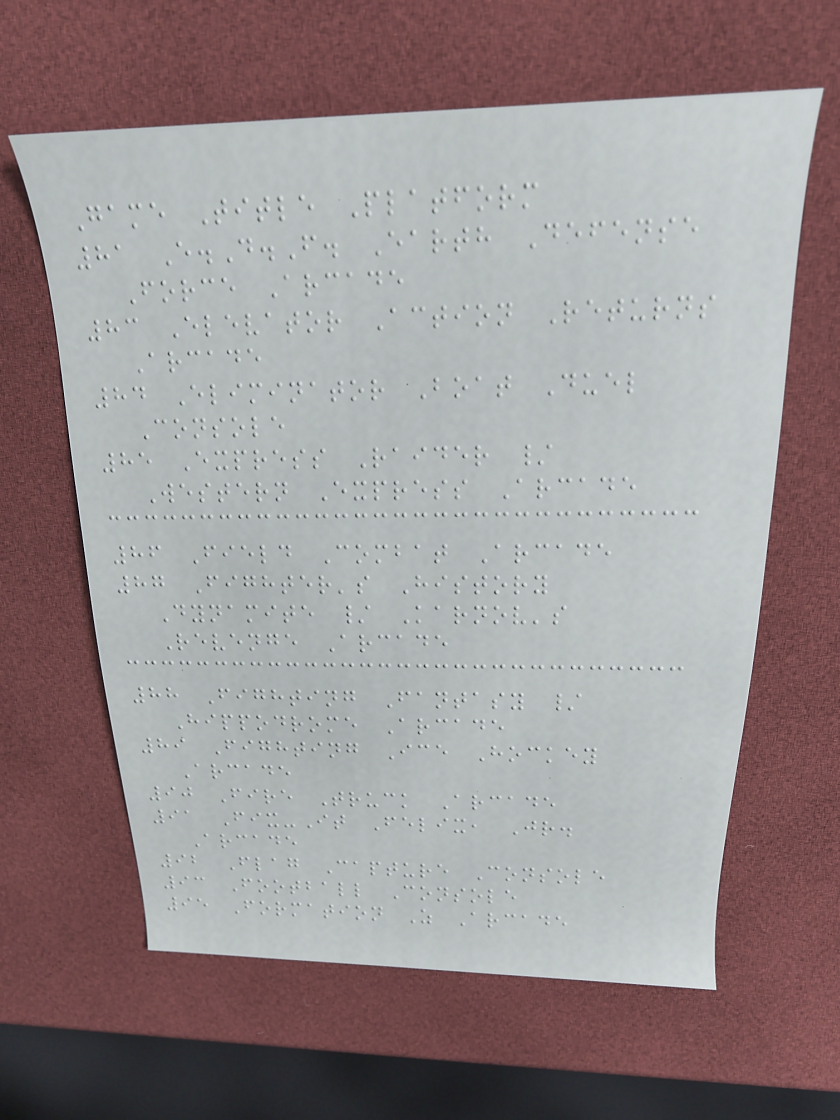Game Title Platform
81 E.D.F. Earth Defense
Force Arcade
83 Elevator Action Returns
Arcade
84 Eliminator Boat Duel
Console
85 Express Raider /
Western Express Arcade
86 Field Combat Arcade
87 Fighter's History
Dynamite / Karnov's
Revenge Arcade
88 Fighting Fantasy /
Hippodrome Arcade
89 Fighting Ice Hockey
Arcade
90 Fire Truck Arcade
91 Fix-It Felix, Jr.
Arcade
92 Flag Capture Console
93 Football Console
95 Formation Z Arcade
